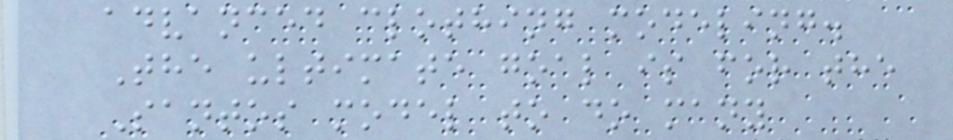advanced clothing modeling.
The ultimate goal is for the
Santos model to do many
